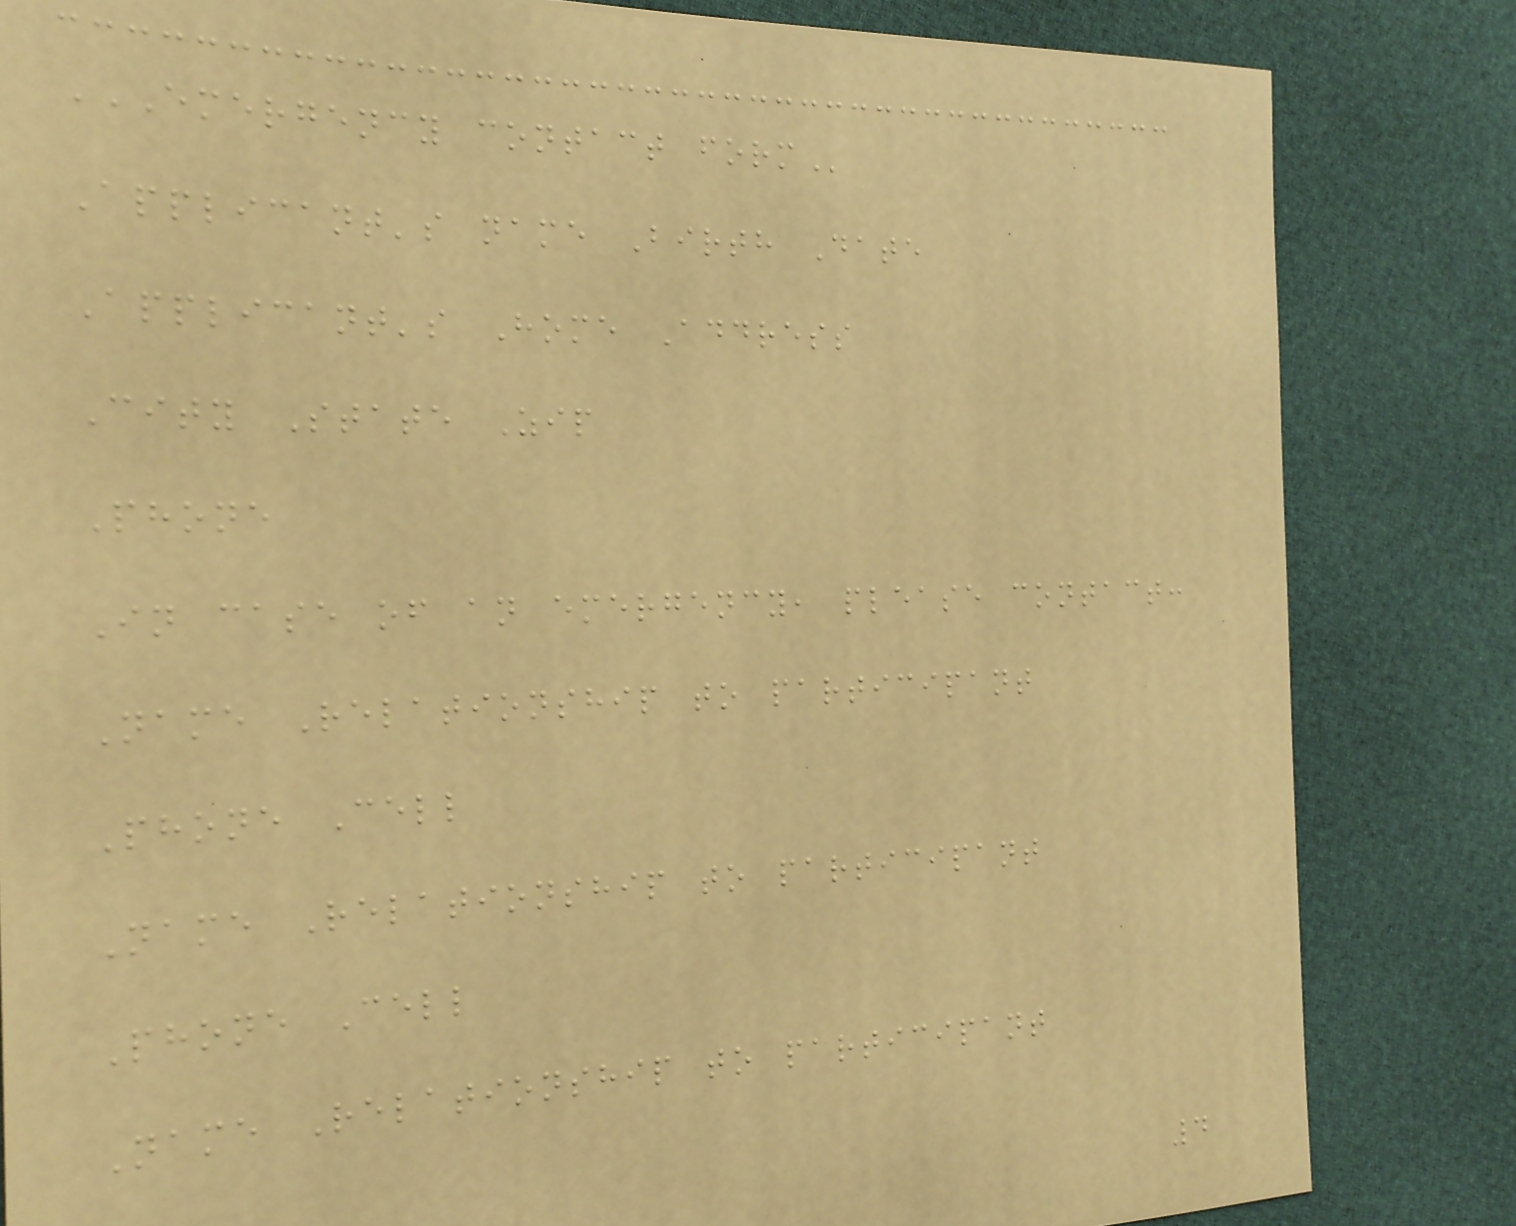EMERGENCY CONTACT FORM
Applicant's name Birth Date
Applicant's Home Address
City State Zip
Phone
In case of an emergency, please contact:
Name Relationship to participant
Phone Cell
Name Relationship to participant
Phone Cell
Name Relationship to participant
4
